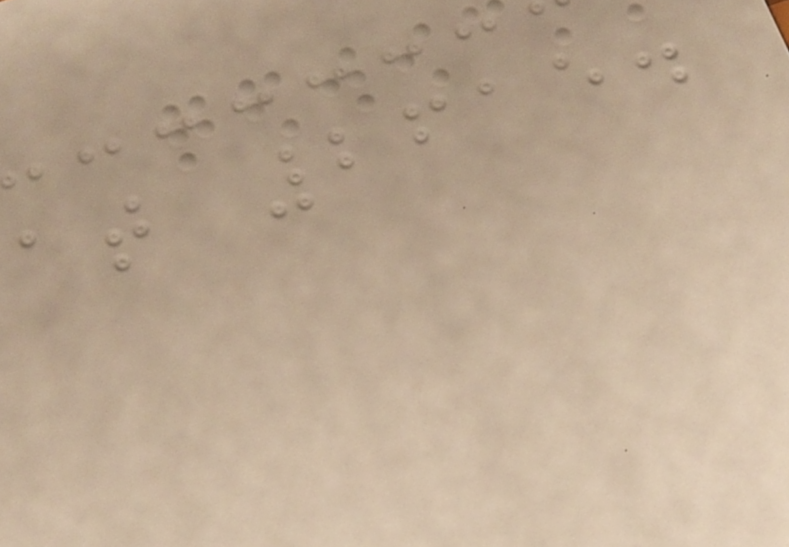at 2615.
